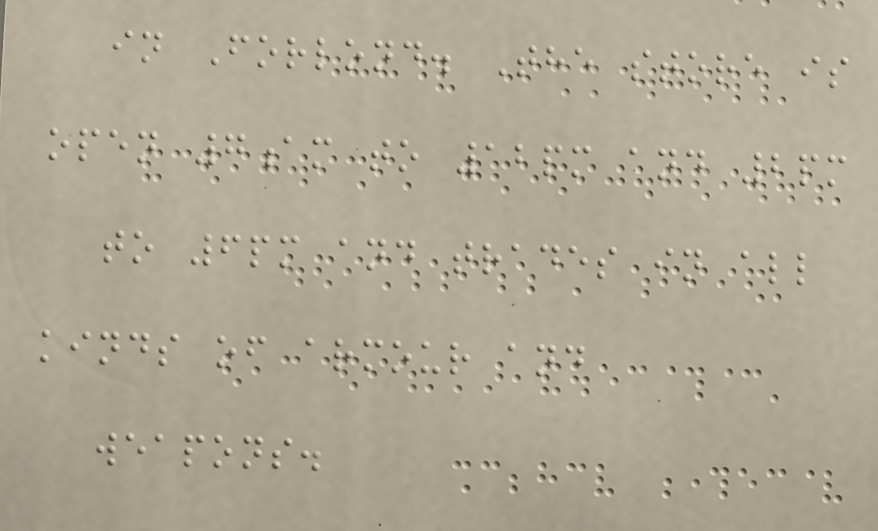in Forlond. The store is
open 7am to 12pm and 2pm
to 6pm and trades in all
kinds of armour and
weapons.
